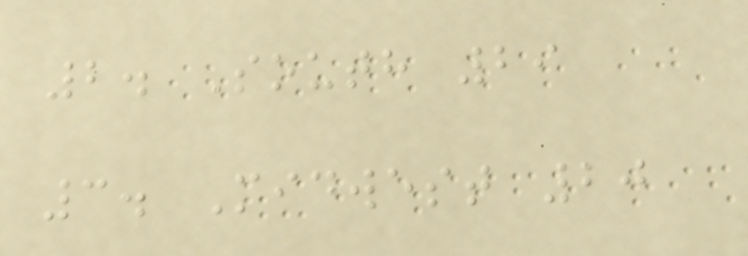2. South 29
3. Midwest 20
